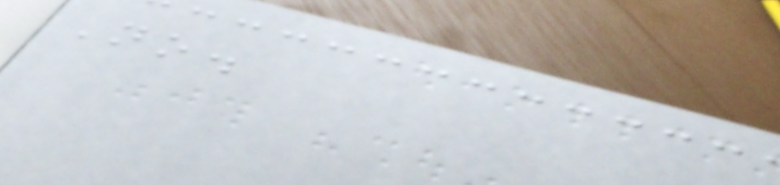No.
